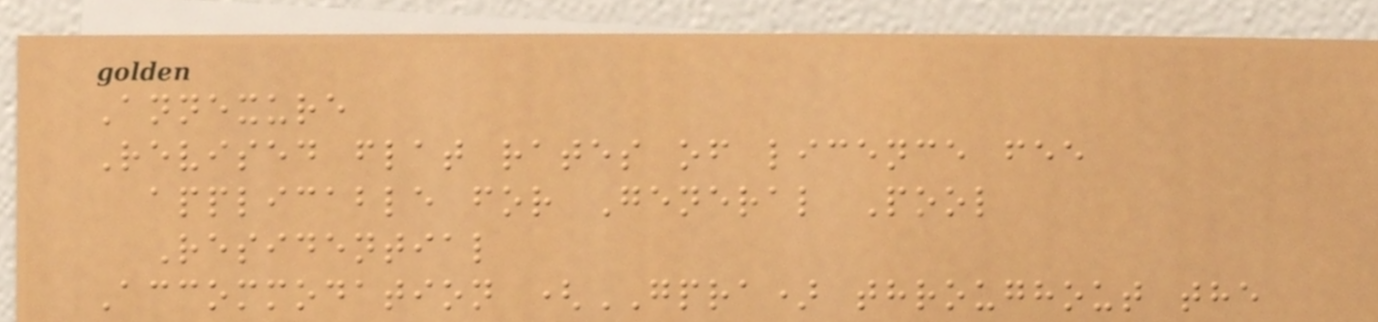Annexure
Revised flat rates of licence fee
applicable for General Pool
Residential
Accommodation (GPRA) throughout the
